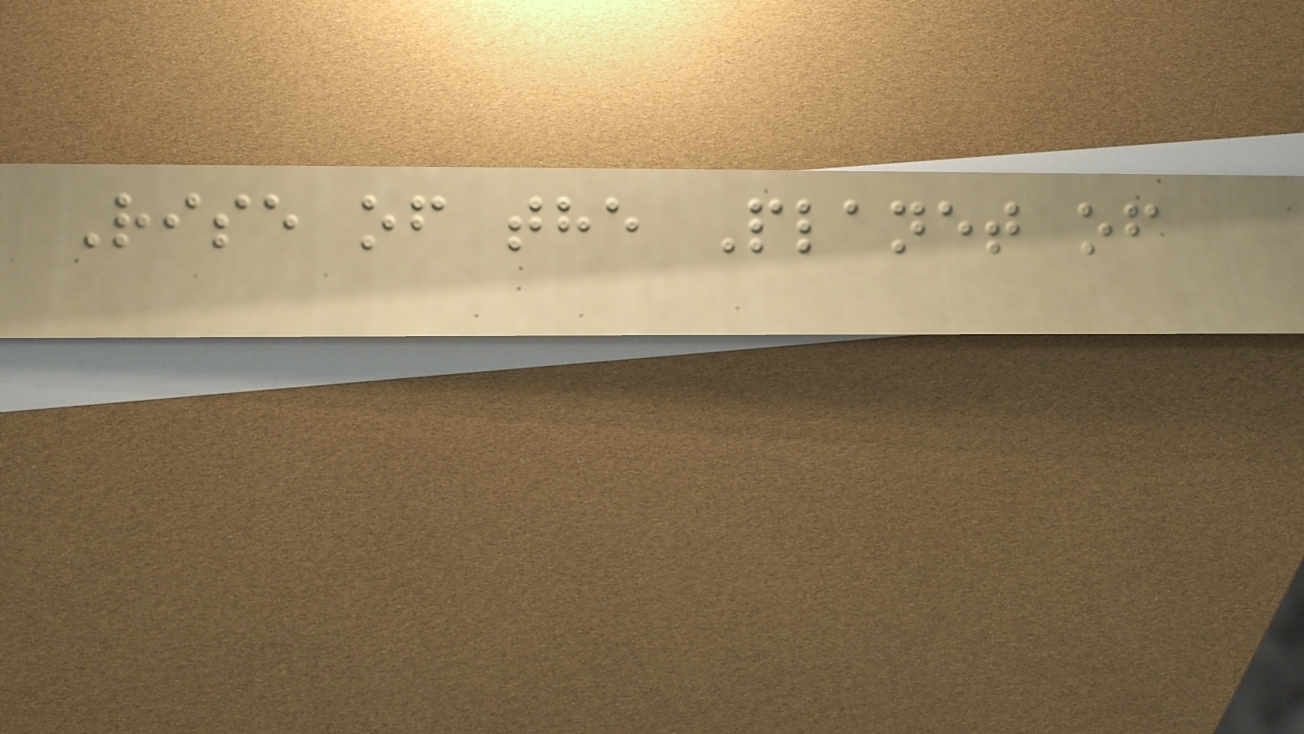Rise of the Planet of
